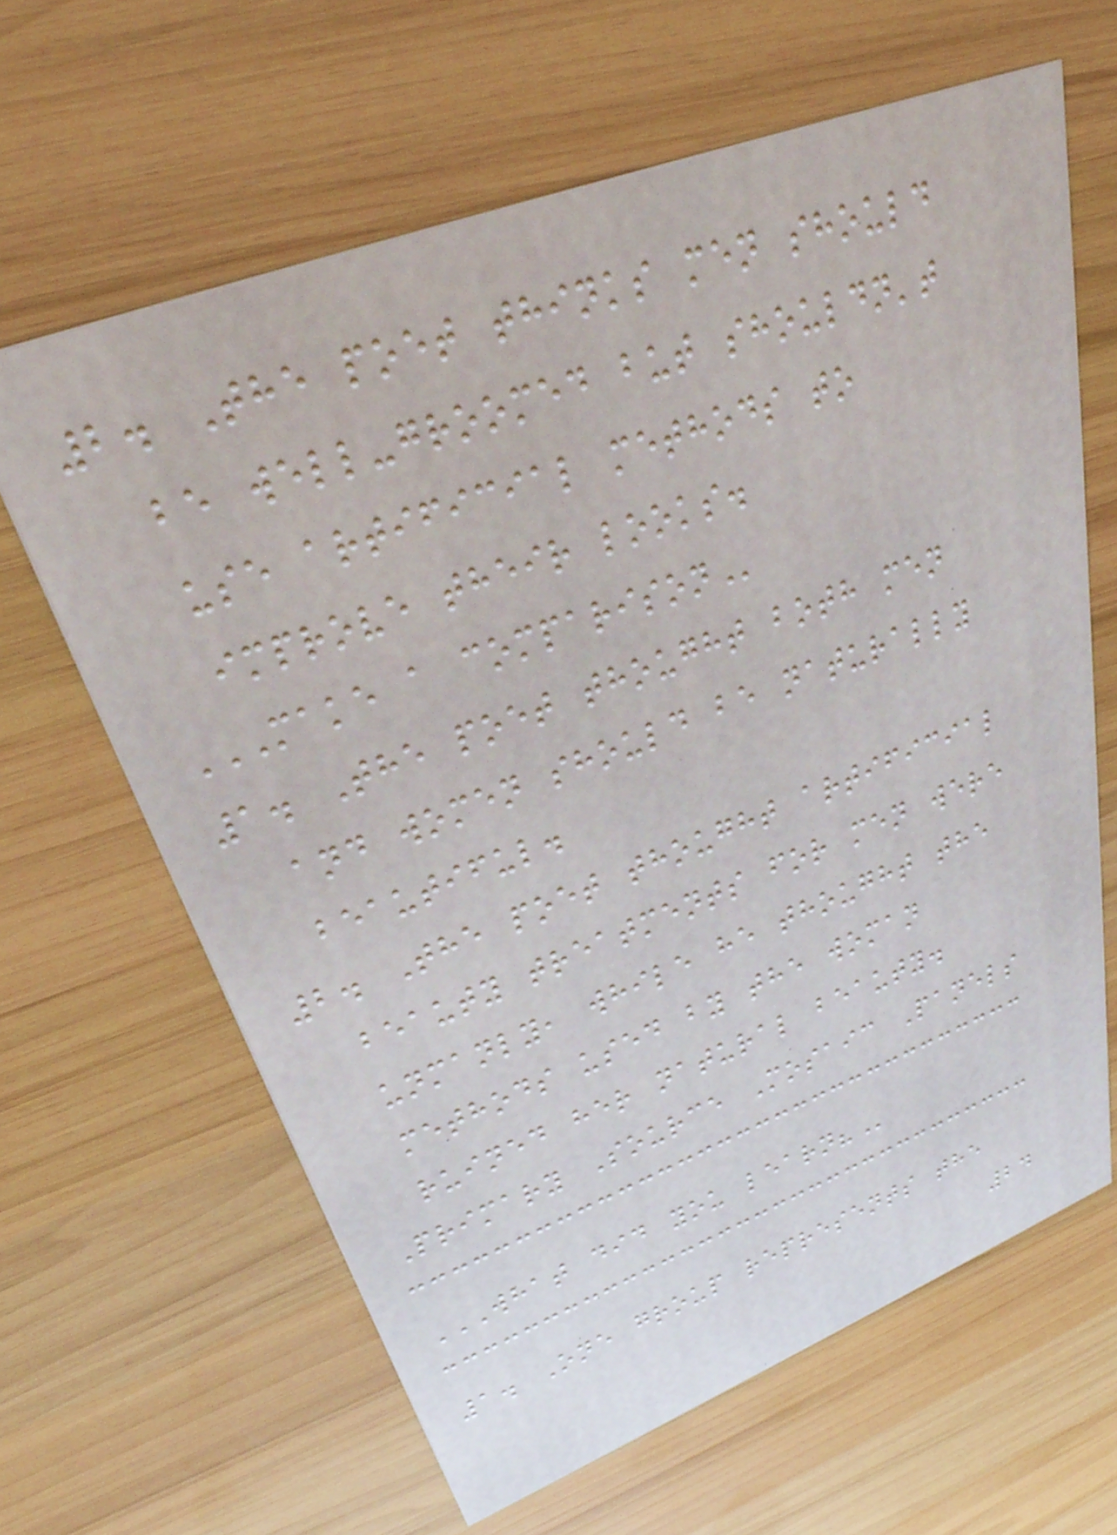2. The poet thinks men should
be well-groomed but shouldn't
use artificial methods to
improve their looks.
MAKE A COMPARISON
1. The poet thought both men
and women should be naturally
beautiful.
2. The poet thought artificial
beauty treatments for men were
unmanly, while he thought the
methods used by the woman
ruined her natural beauty.
Primary Source Mosaic Panels
WHAT DID YOU LEARN?
1. One group represents the
24
